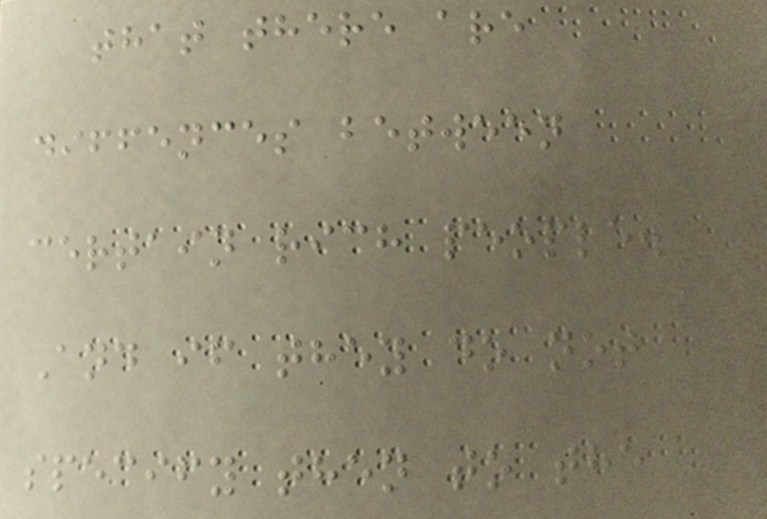that there are
diffences between
certain rich people.
And if they do not
specify then to the
